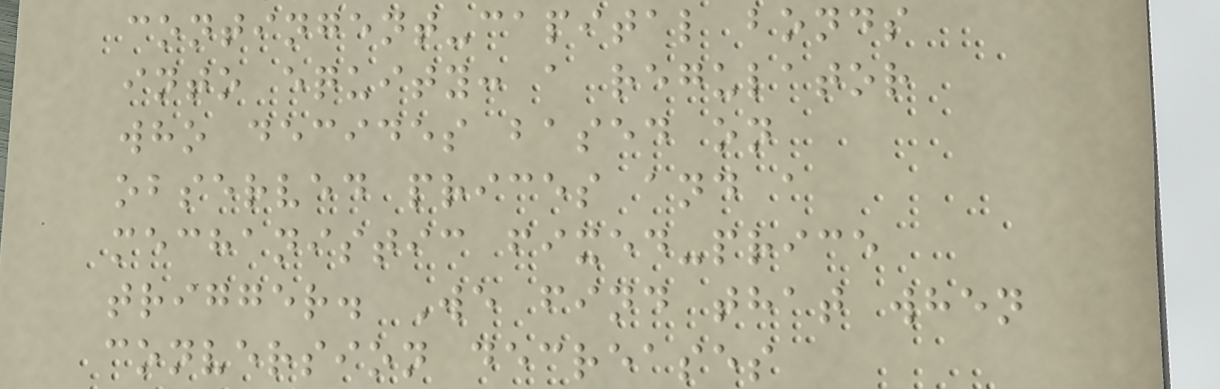contingent-capital bonds
into equity: a regulator
who decides based on
observed prices and a
mechanistic fixed-price
trigger. We find that when
conversion decreases
